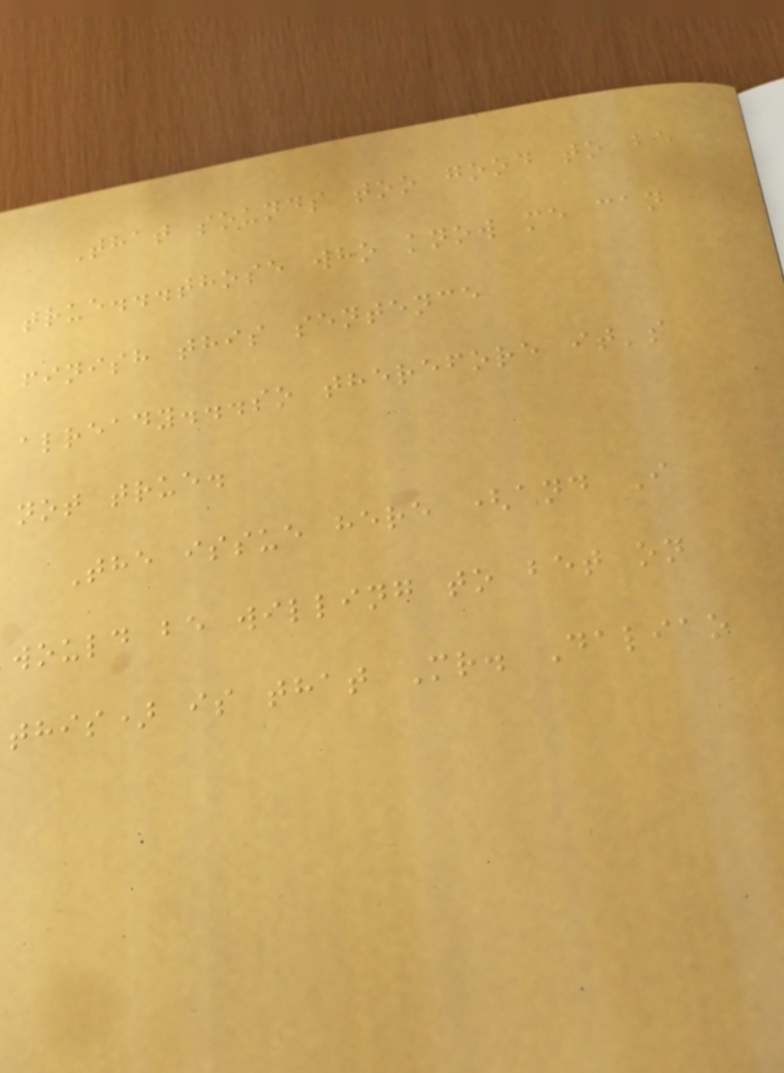That sounds too good to be
true...those who know me can
finish this sentence
already...so therefore it's
not true.
The issue here (and I
would be willing to bet on
this) is that Mr. Daliao
